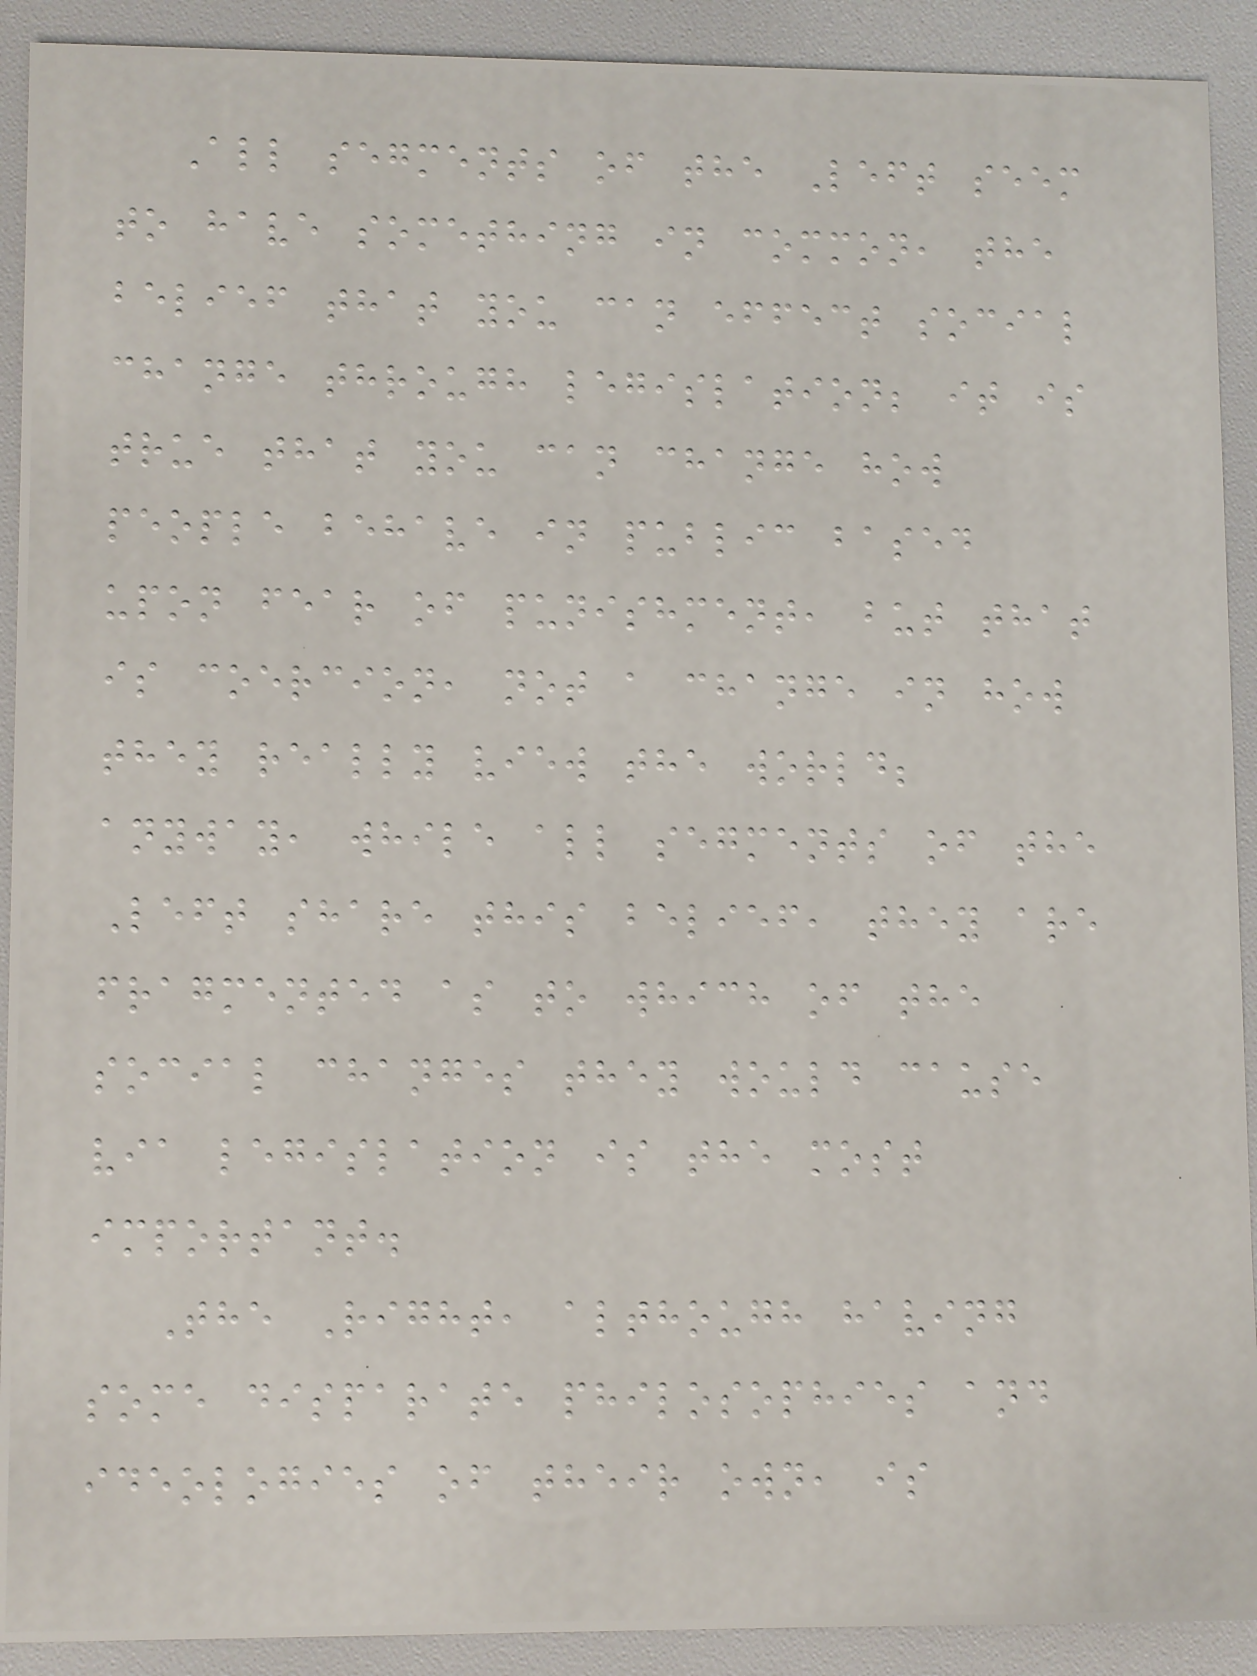All segments of the Left seem
to have something in common, the
belief that you can effect social
change through legislation; it is
true that you can change how
people behave in public based
upon fear of punishment, but that
is coercion, not a change in how
they really view the world;
anyway, while all segments of the
Left share this belief, they are
fragmented as to which of the
social changes they would cause
via legislation is the most
important.
The Right, although having
some disparate philosophies and
ideologies of their own, is
